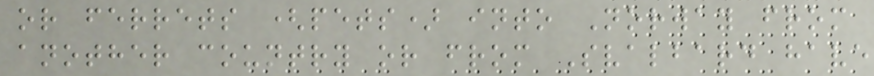or ferrets (pets) into Norway from
another country or from Svalbard have
